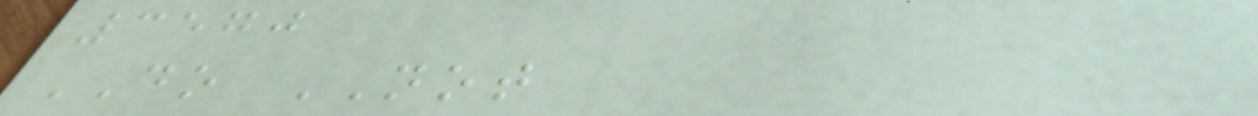3570
DO NOT
